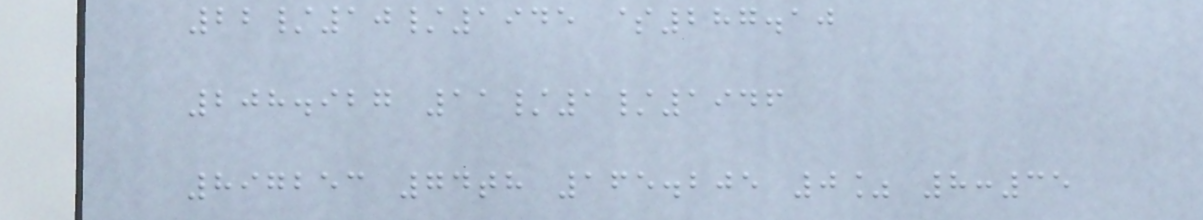22/10/1945 $287.10
208.927 11/1/1946
897253 74th 165.205 0% 8:35
